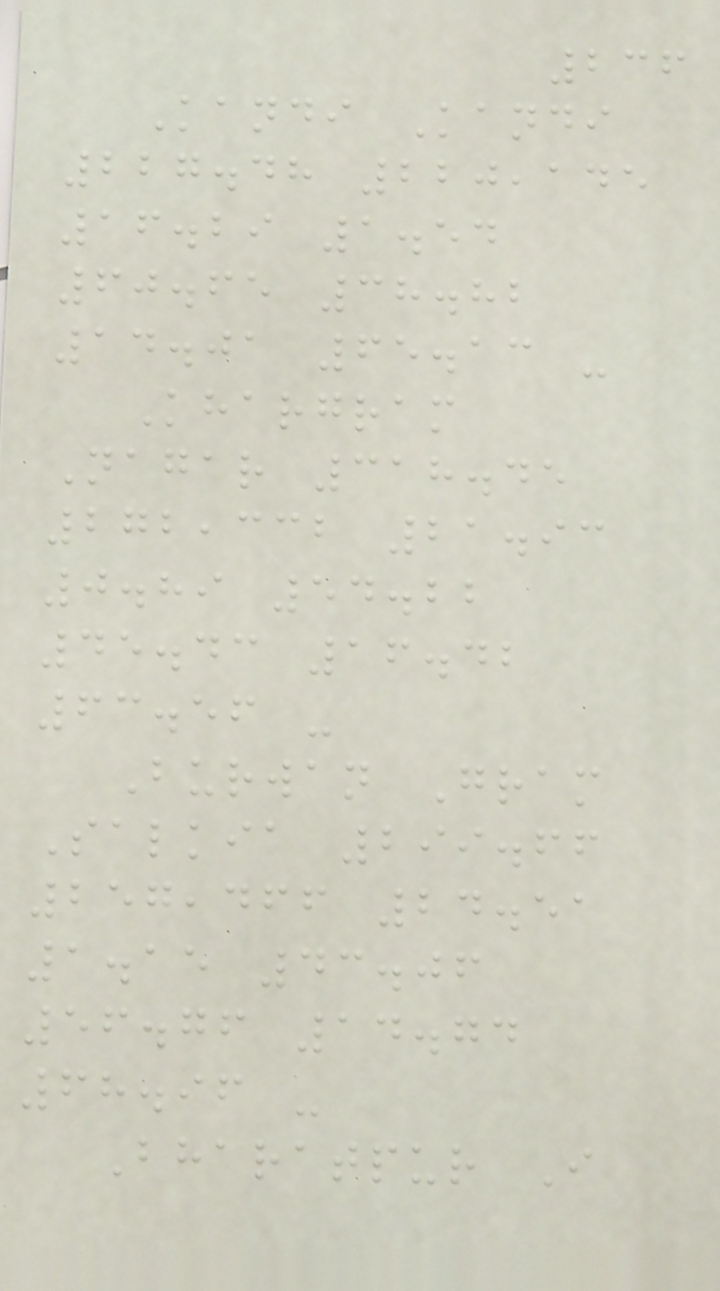236
Kandi Kandi
227.48 220,145
16.29 1.54
60.65 38.82
14.01 65.13 -
Khargram
Nagar 318.45
272,332 21.93
0.89 54.22
45.43 16.42
63.56 -
Burwan Gram
Salkia 299.66
257,466 24.51
1.15 43.06
56.76 14.74
68.96 -
Bharatpur I
